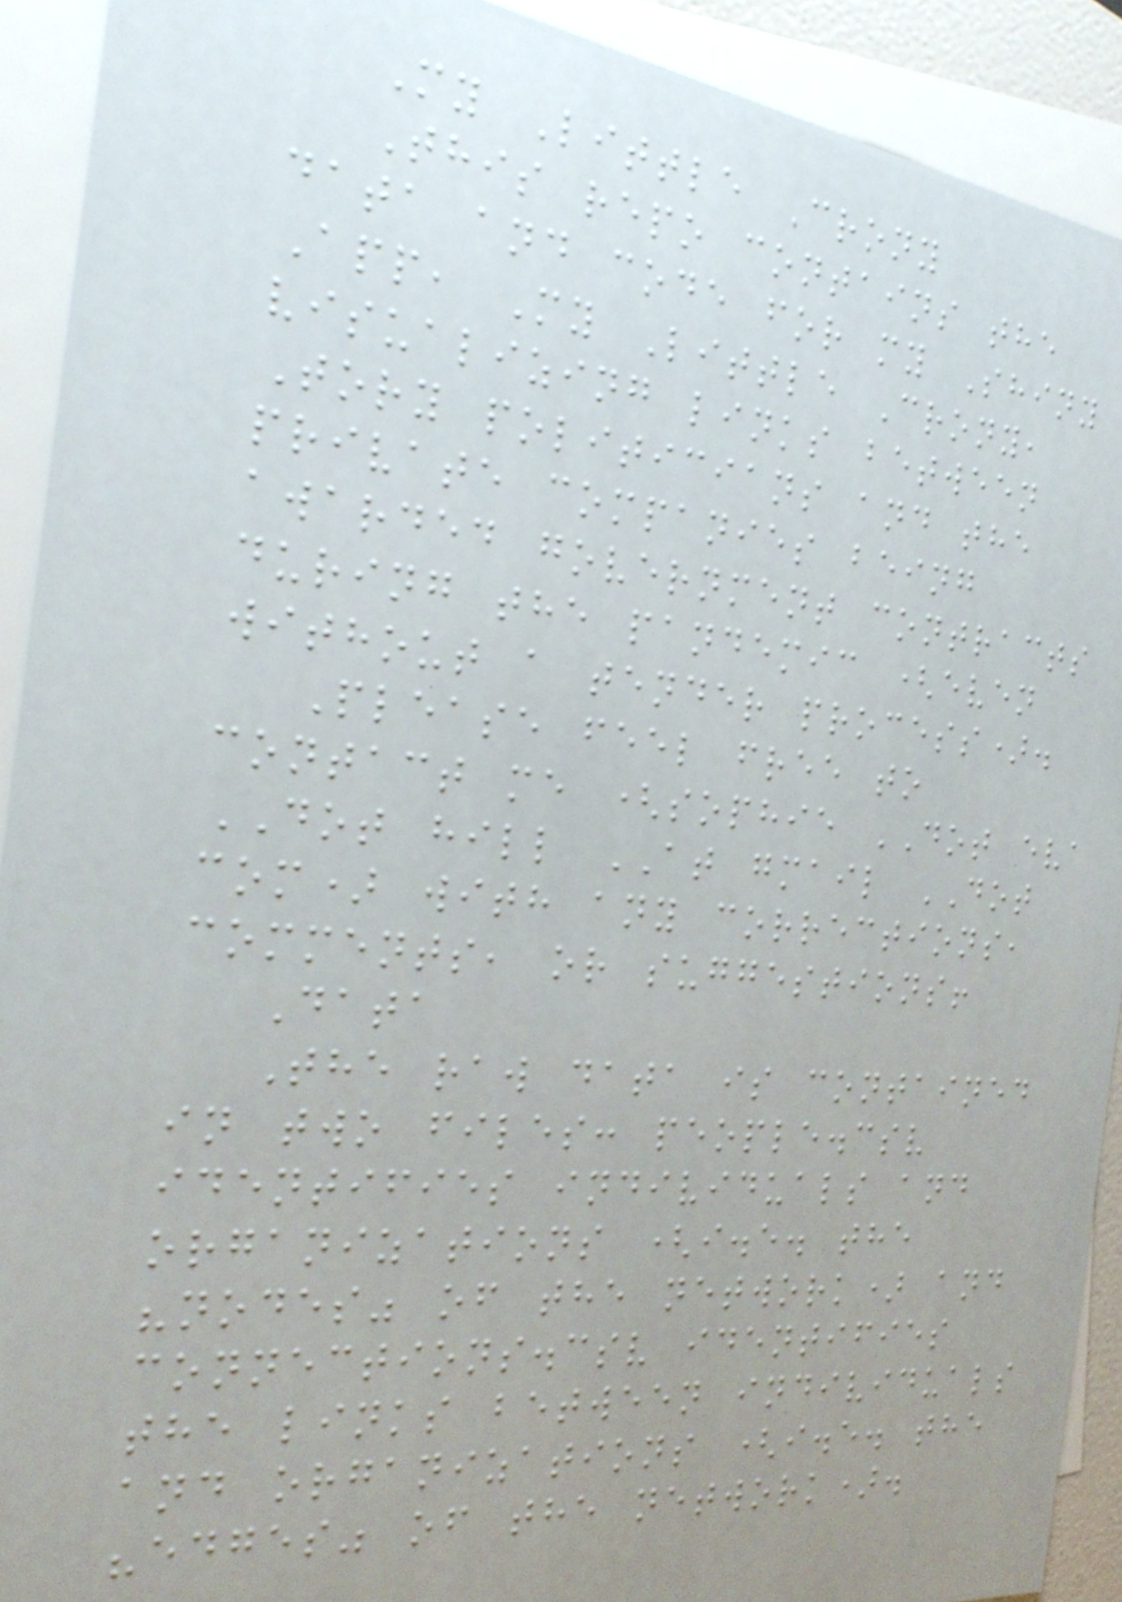My Little Crony
This repo contains the
data and code for my Shiny
App, My Little Crony,
visualizing links between
Tory politicians and the
private companies being
awarded government contracts
during the pandemic (even
without a tender process).
Please feel free to
contact me (sophie DOT eva
DOT hill AT gmail DOT
com) with any corrections,
comments, or suggestions!
Data
The raw data is contained
in two files: people.csv
identifies individuals and
organizations (i.e. the
"nodes" of the network) and
connections.csv identifies
the links between individuals
and organizations (i.e. the
"edges" of the network).
